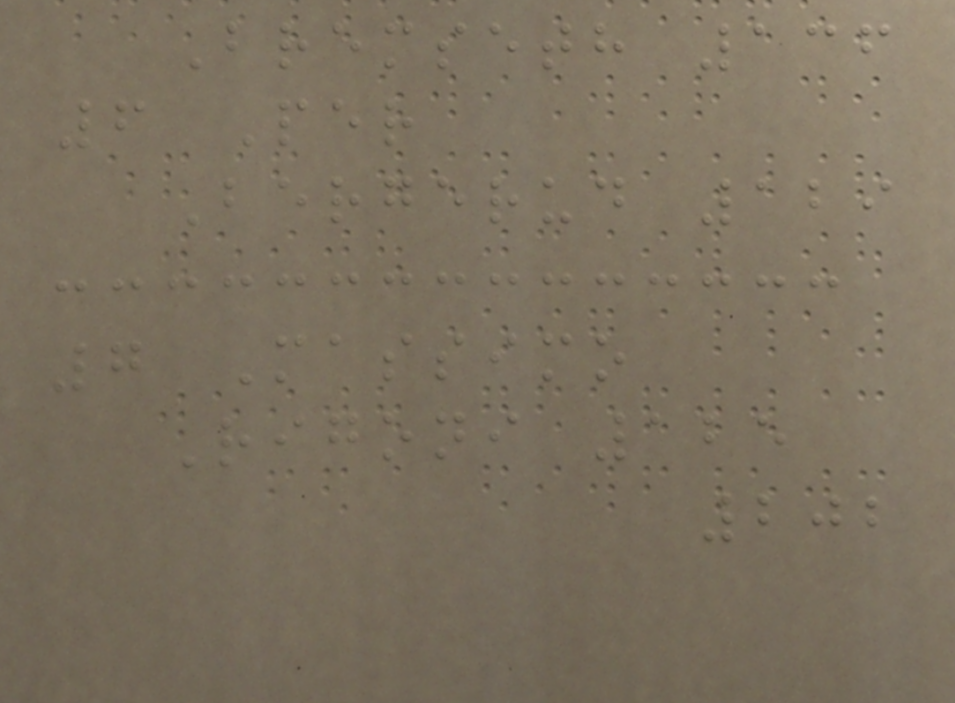Bremseth 136
6 Per
Bergerud 129
7 Massimo
Rigoni 125
202
